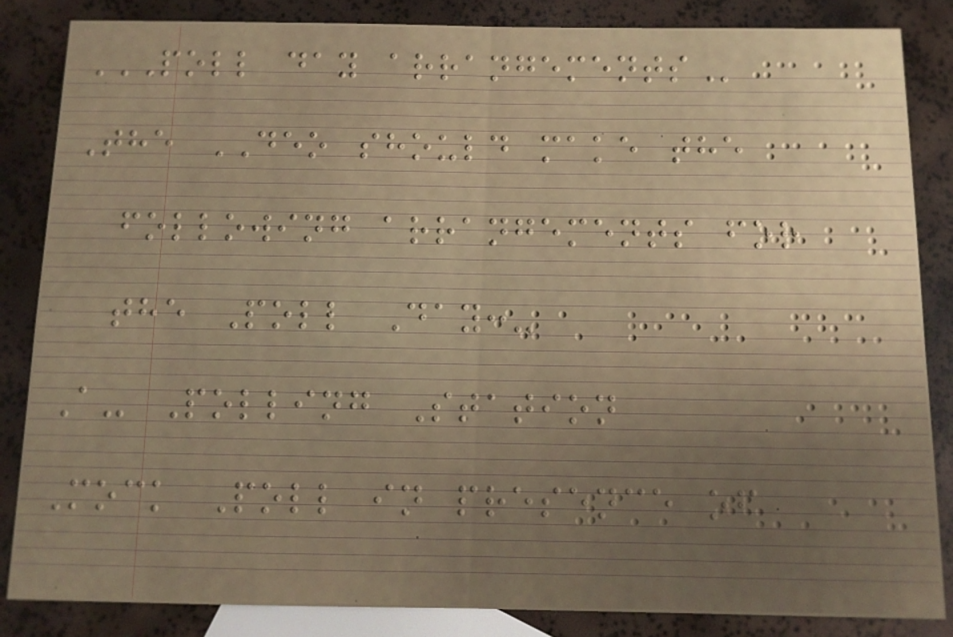POLL DAY ARRANGEMENTS
The DEO should make the
following arrangements for
the Poll Day:-
A- Polling Station
Mock Poll in presence of
